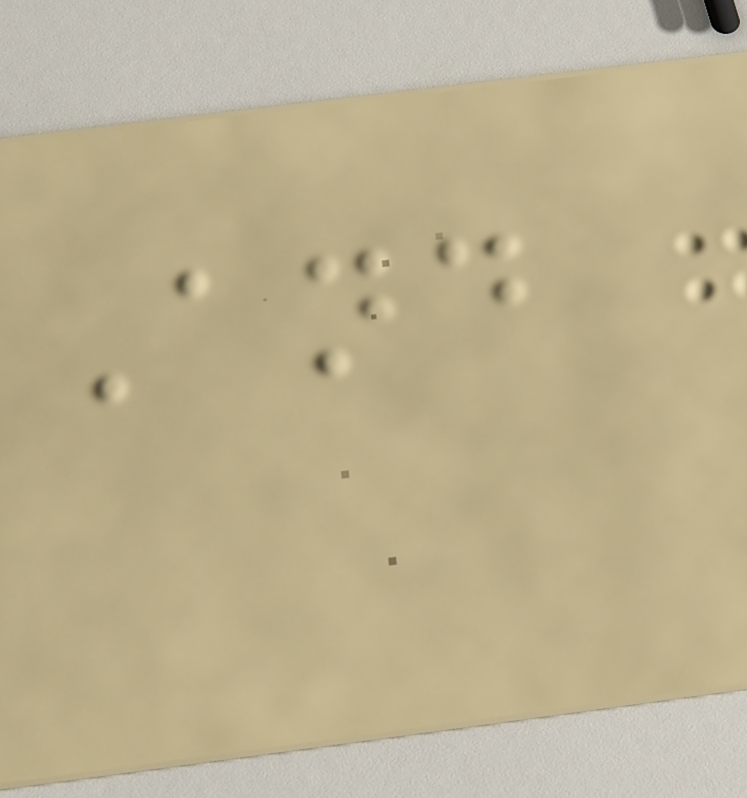And
